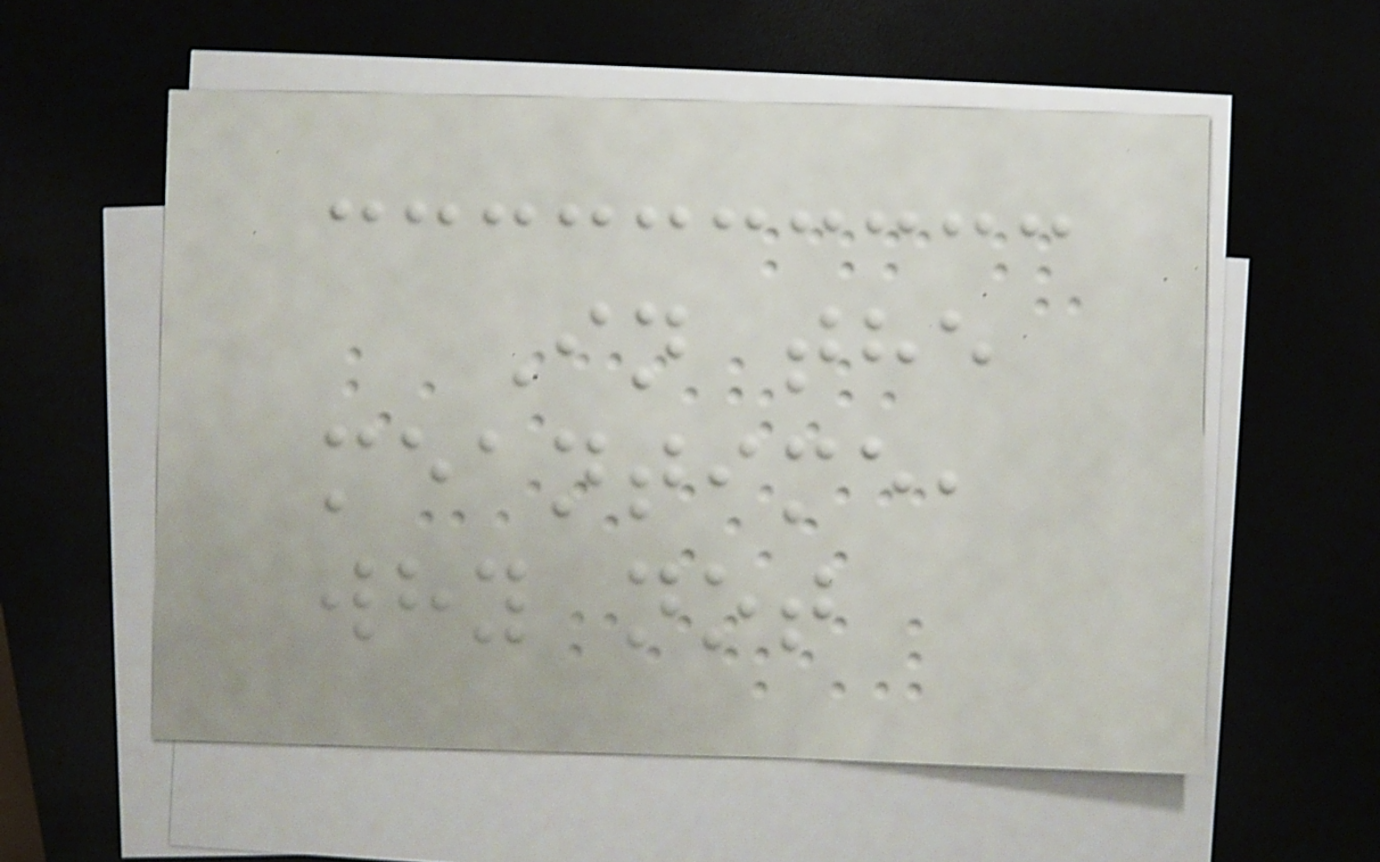In the
meantime,
why not
